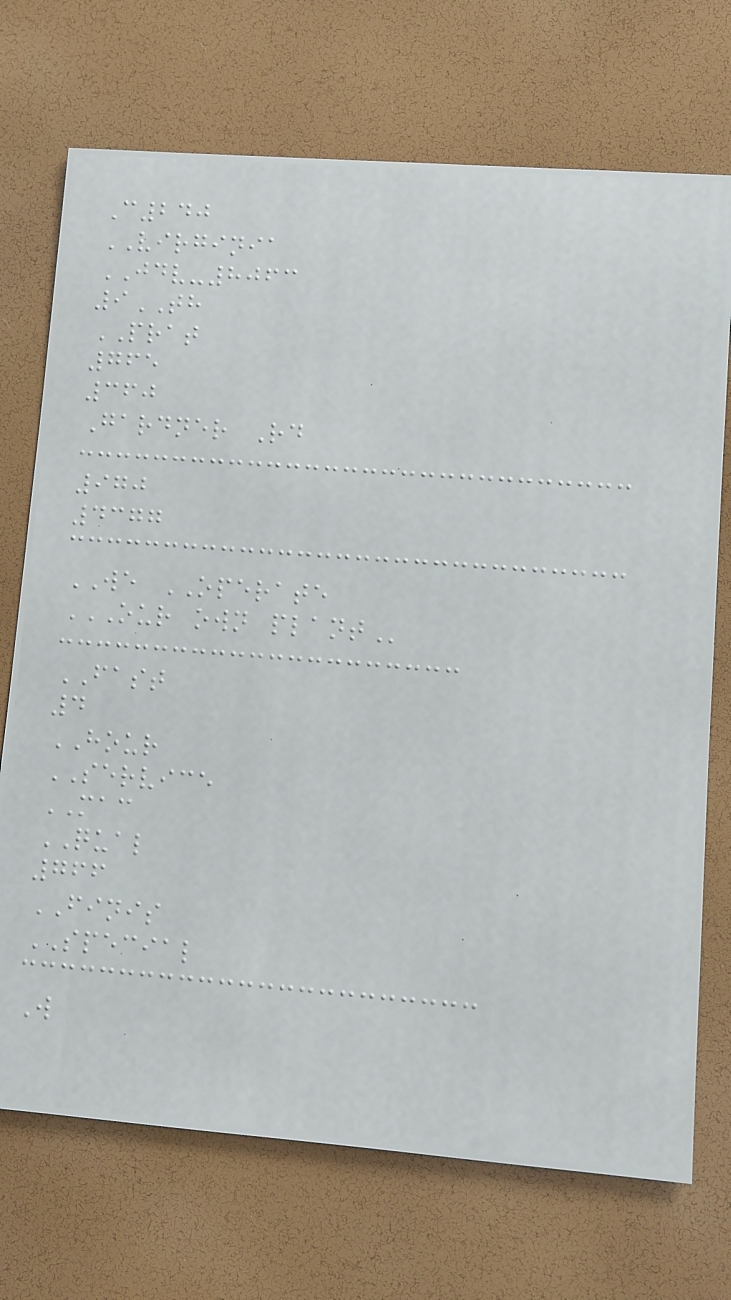C240
VIRGINIA
JDV-8063
9TH
PRAT
765
360
Gardner Rd
970
4377
WE OPERATE
OUR OWN PLANT
FAST
4
HOUR
SERVICE
MAC
QUAL
766
FINIS
SPECIAL
W
